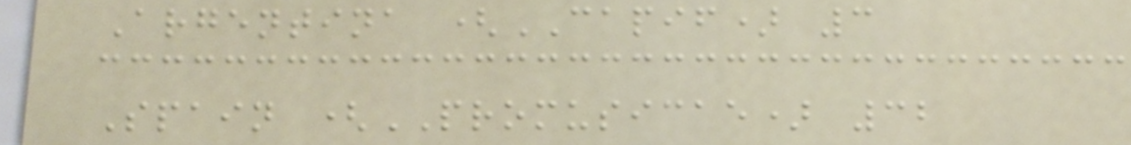Argentina (CAPIF) 3
Spain (PROMUSICAE) 32
